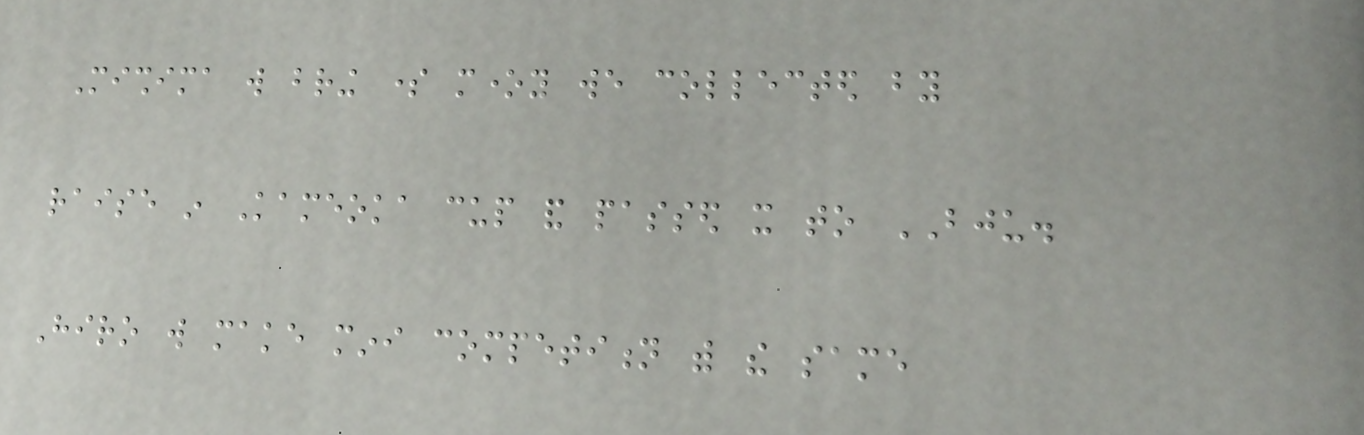Mishima will bring some money we collected by
raise in Kameoka cup and passed it to BJU.
Hiro will make mini competition with the same
